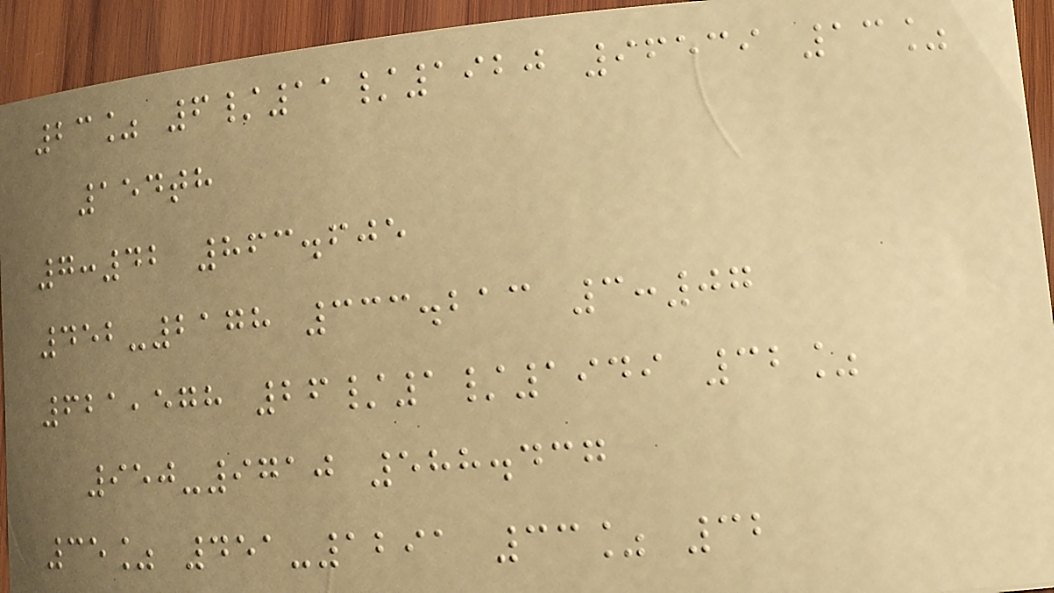23% 6/11/1920 96539 13%
154th
7:42 863.605
452-2178 333.213 3:07
621,578 26/1/1949 32%
950-9710 588.437
35% 451-1291 33% 32
